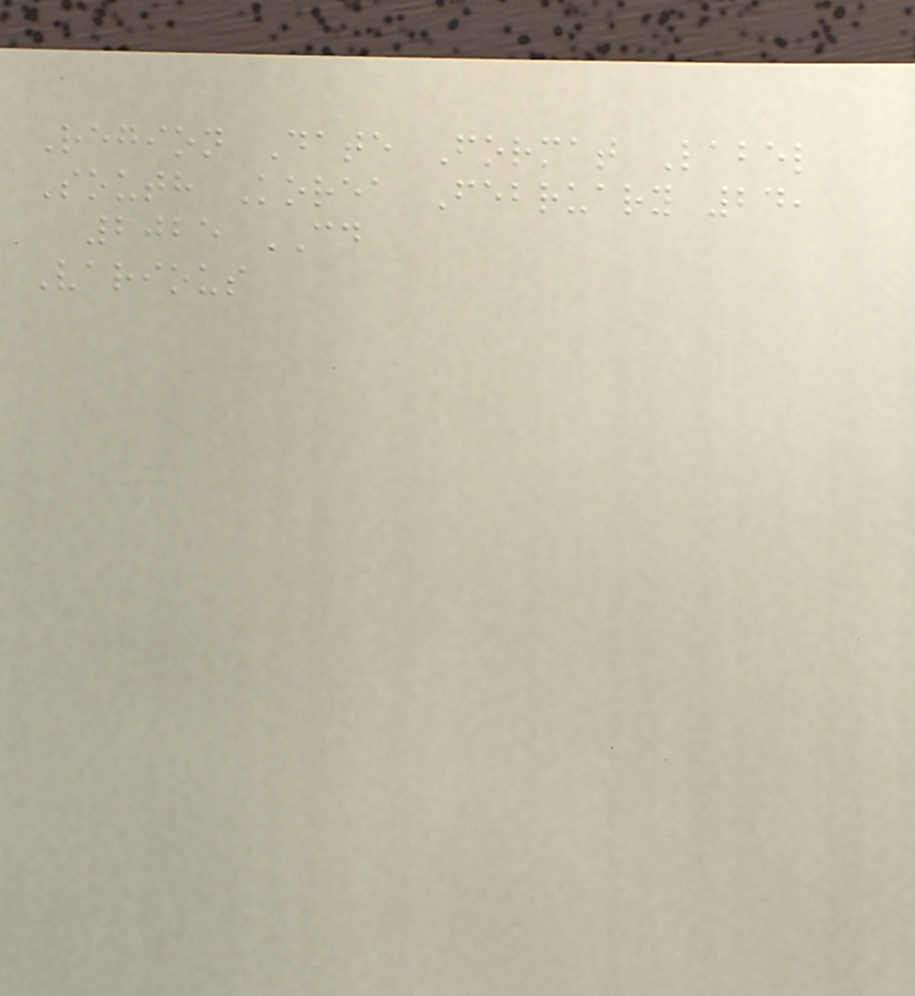Region Date Format Label
South Korea February 24,
2025 CD
Various
